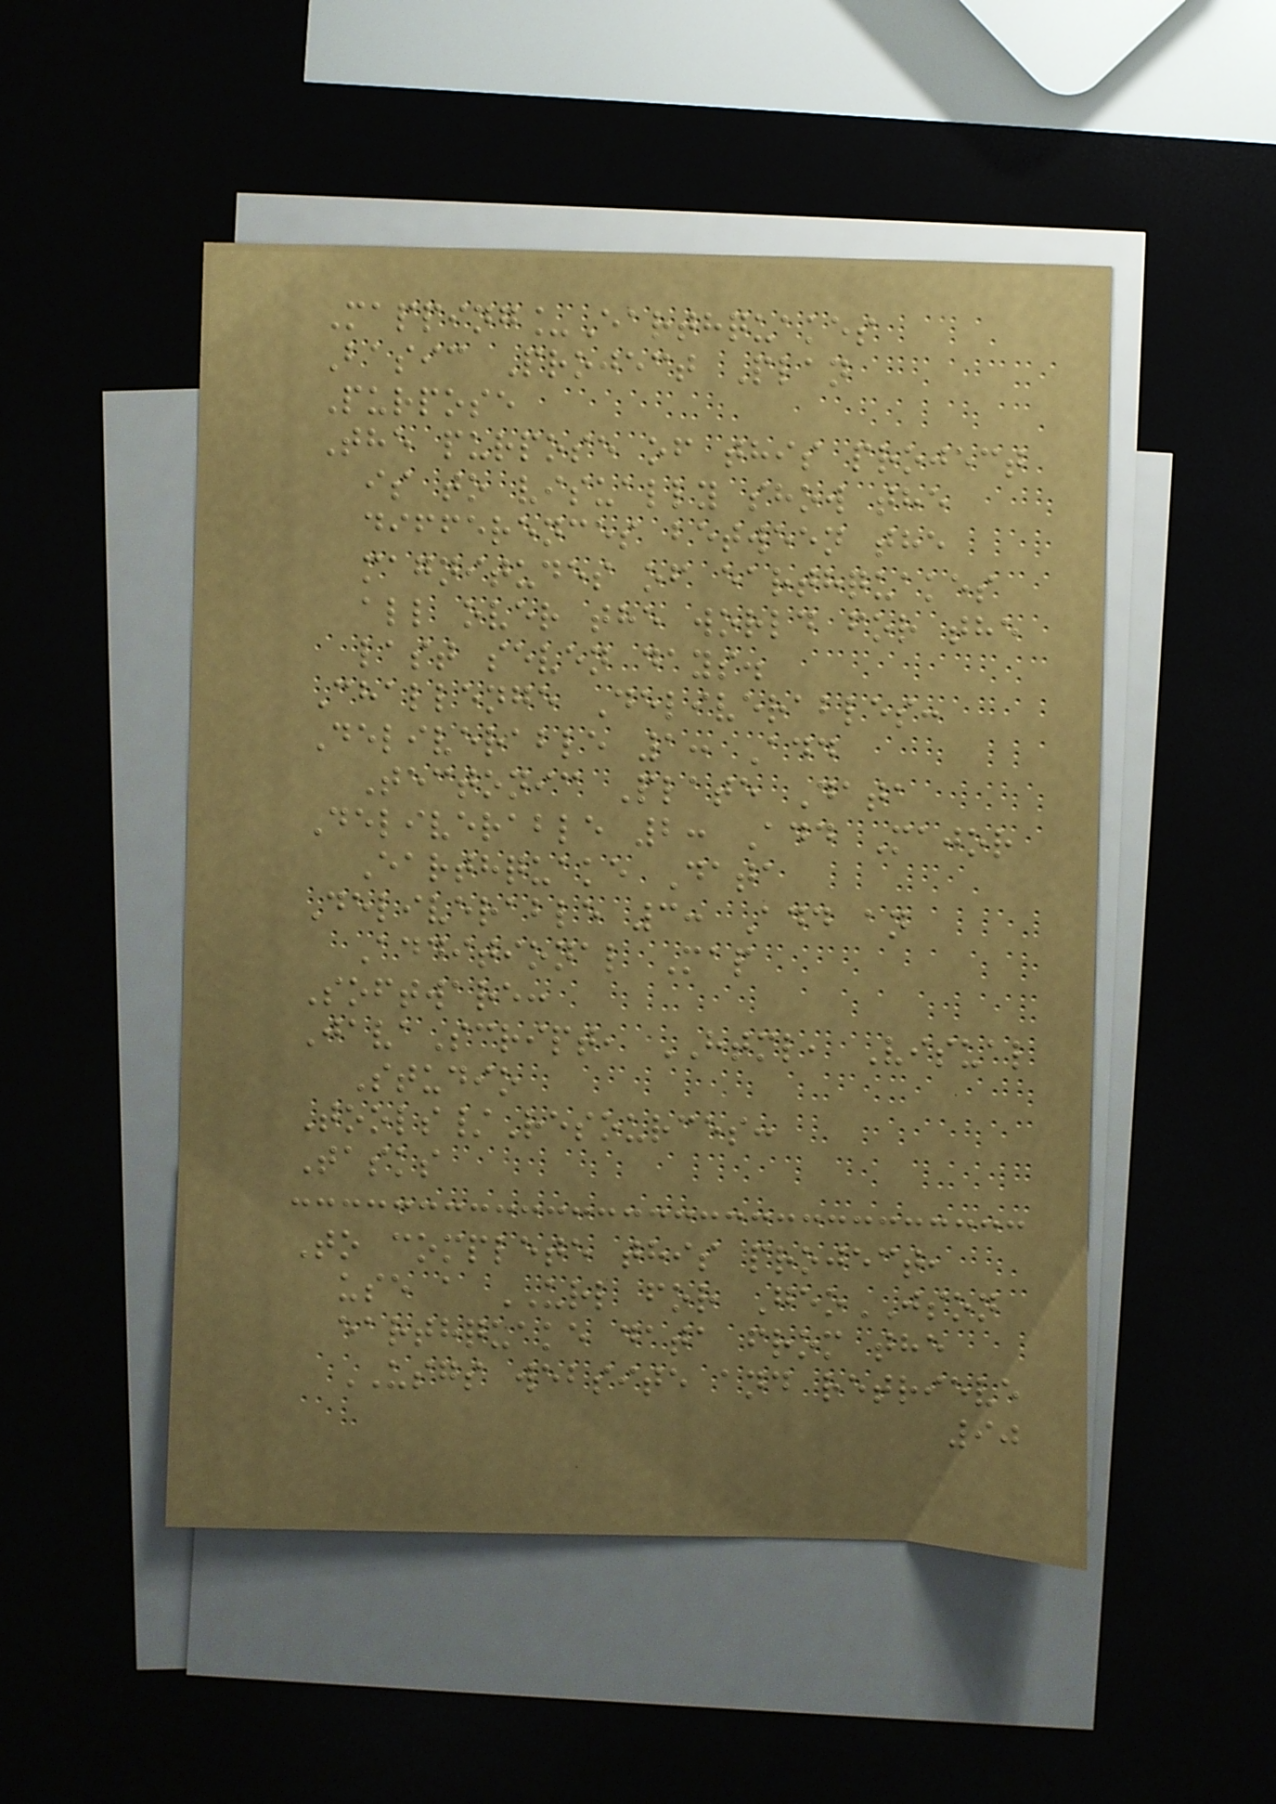Mapping_Earthquakes
Basic Project Plan
Purpose
The purpose of this project
is to visually show the
differences between the
magnitudes of earthquakes
all over the world for the
last seven days.
Challenge Deliverables:
Deliverable 1: Add
Tectonic Plate Data
Deliverable 2: Add Major
Earthquake Data
Deliverable 3: Add an
Additional Map
Software:
JavaScript, HTML, Visual
Studio
Tools/Resources:
Tasks
To complete this project,
use a URL for GeoJSON
earthquake data from the
USGS website and retrieve
90
